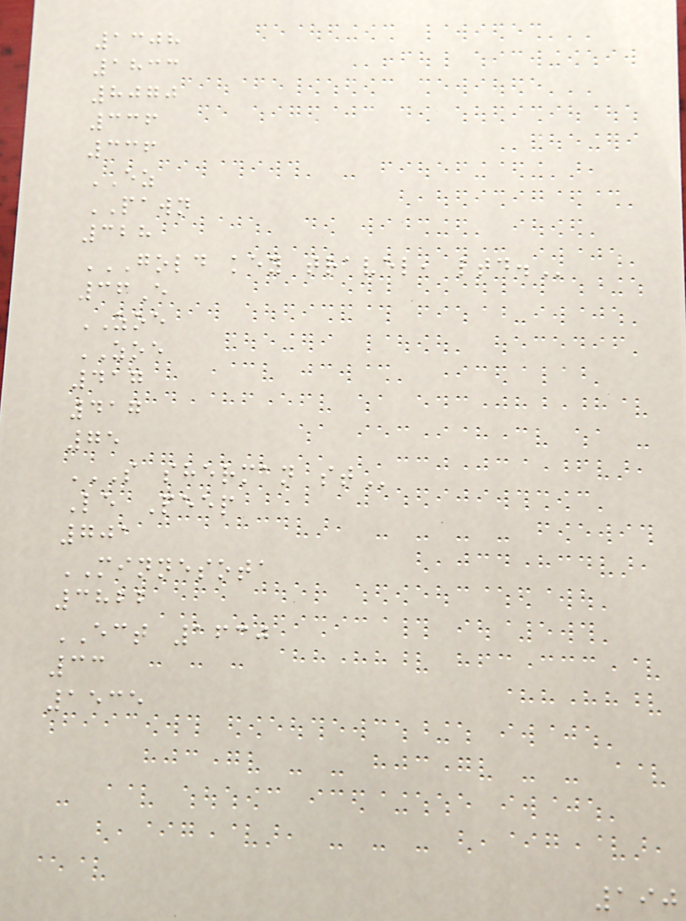1308
1833
8070
336
336
EZ
PAWN
328
GOLD KEY TRAVEL, LTD.
36E
ZOE
ZOE
417
417
75
S SHERMAN ST
Le Peep
701
MINNESOTA
3822
ECT 1630
33
1535
190
